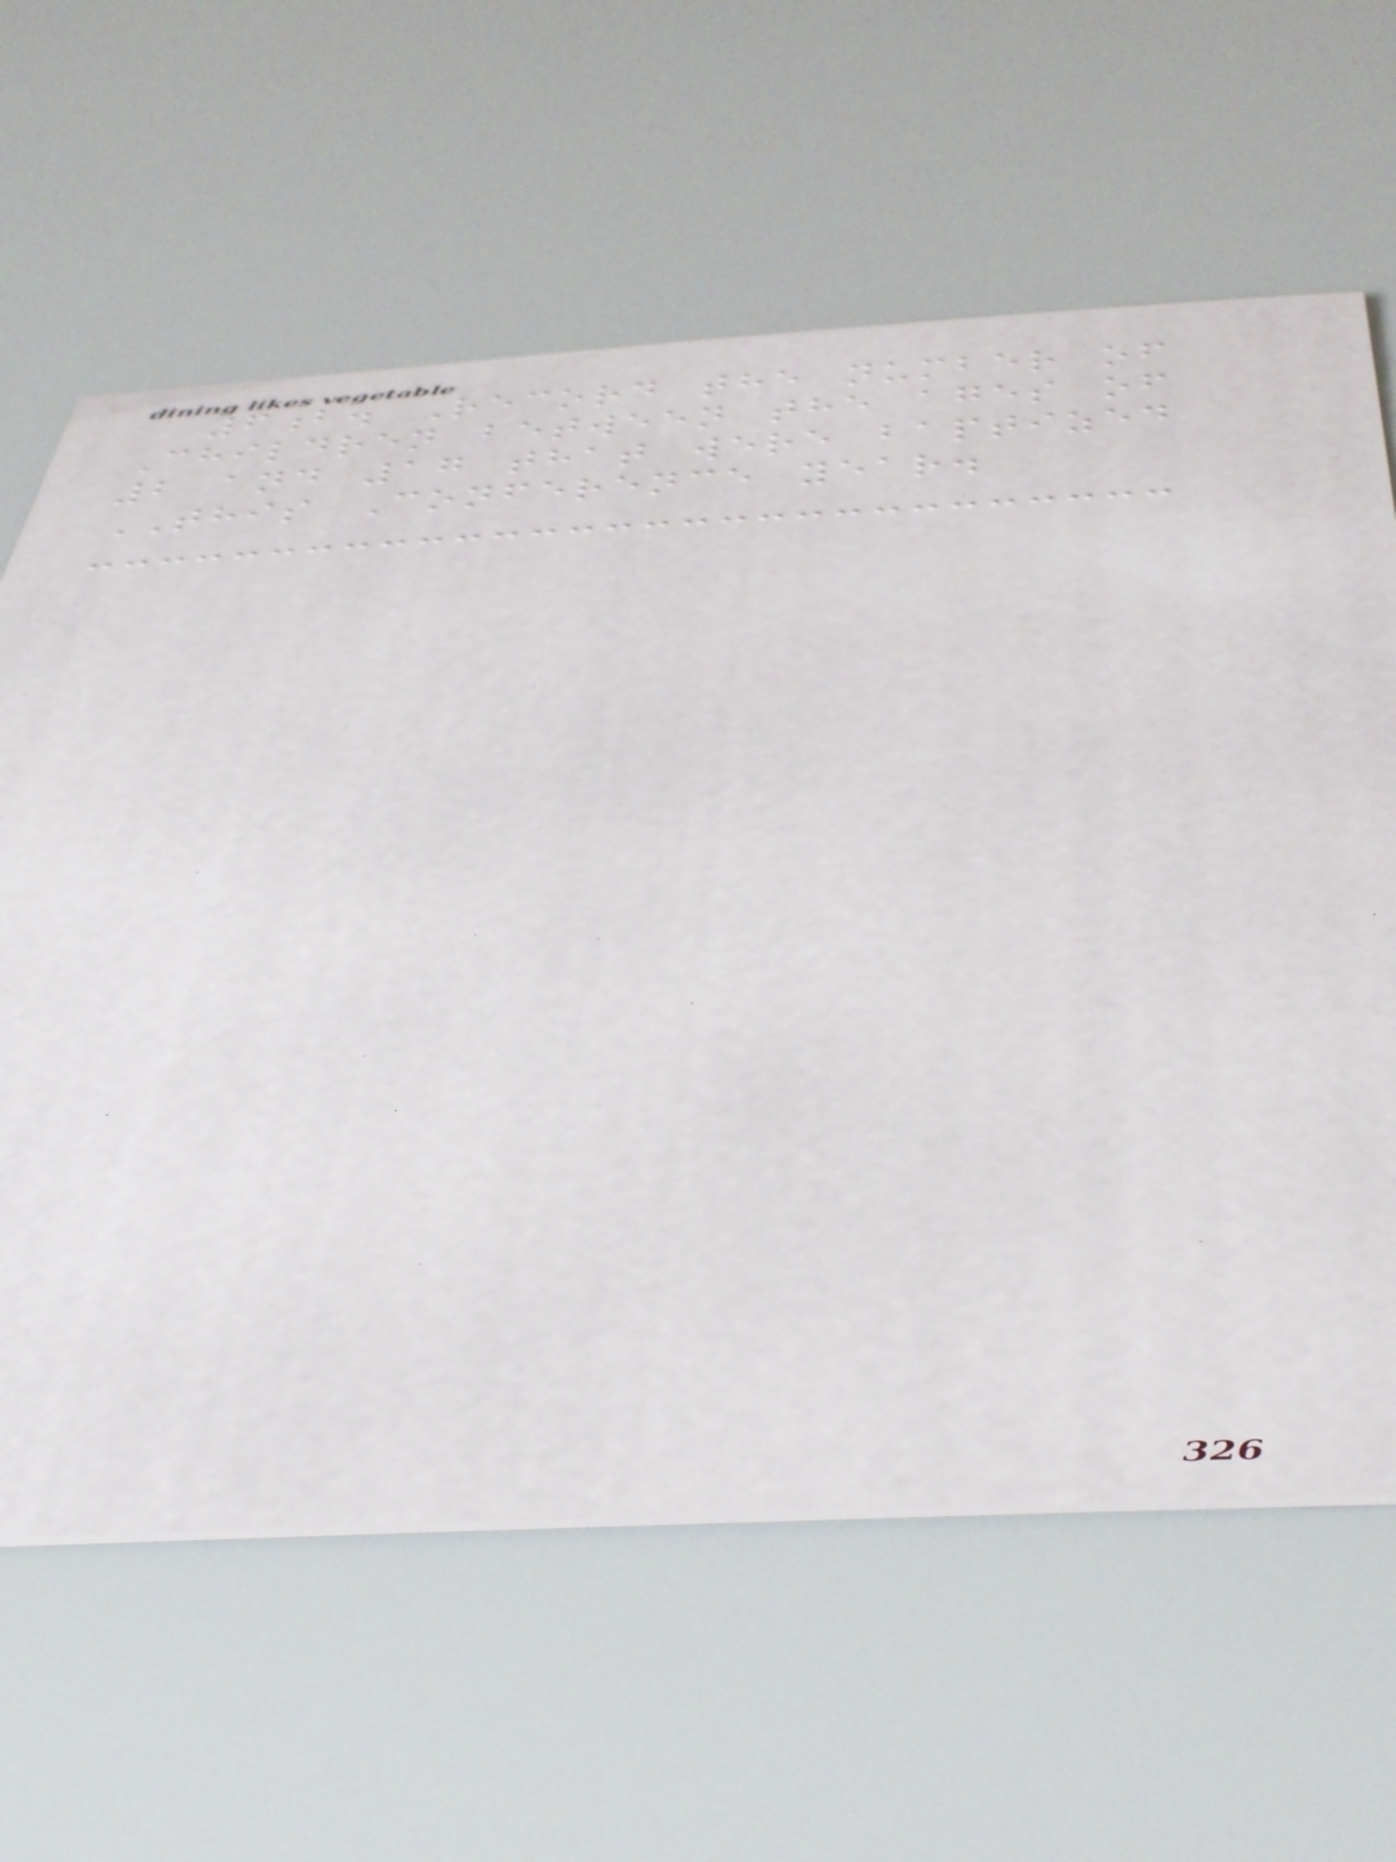6b. Record the number of
Children between the ages of
2 and 17 that were baptized
THIS Conference year.
